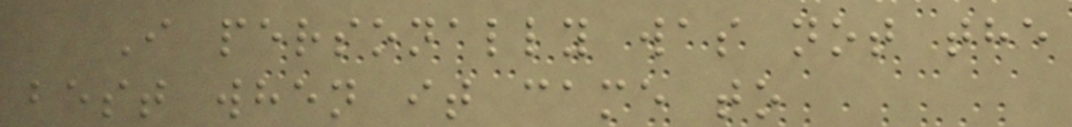I personally was not the
best when it came to
